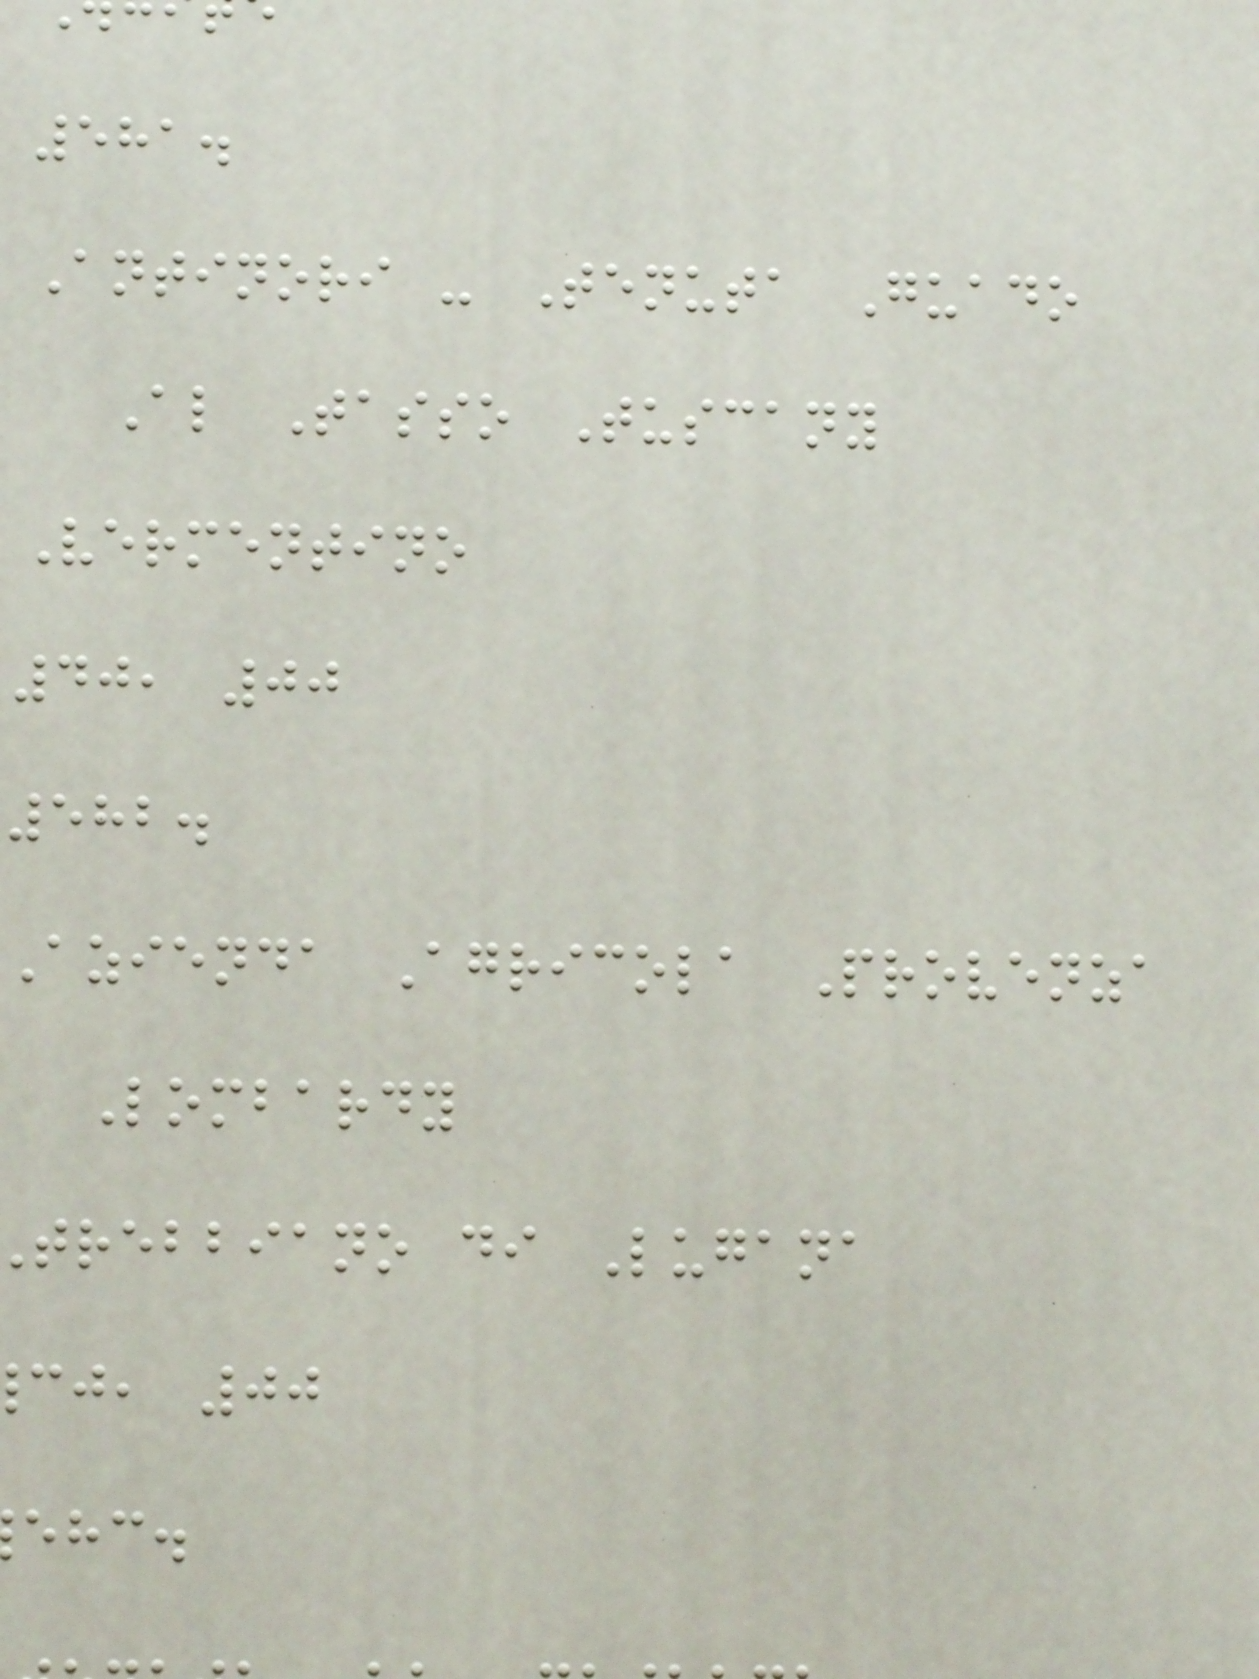581.
Antinori - Tenuta Guado
Al Tasso Tuscany
Vermentino
40, 00
582.
Azienda Agricola Provenza
Lombardy
trebbiano di Lugana
cj, 00
ehc.
